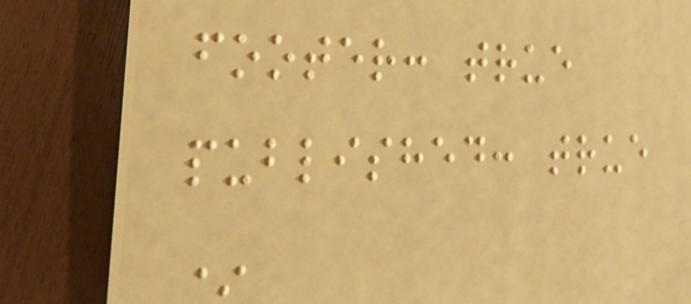footer: true
published: true
*
